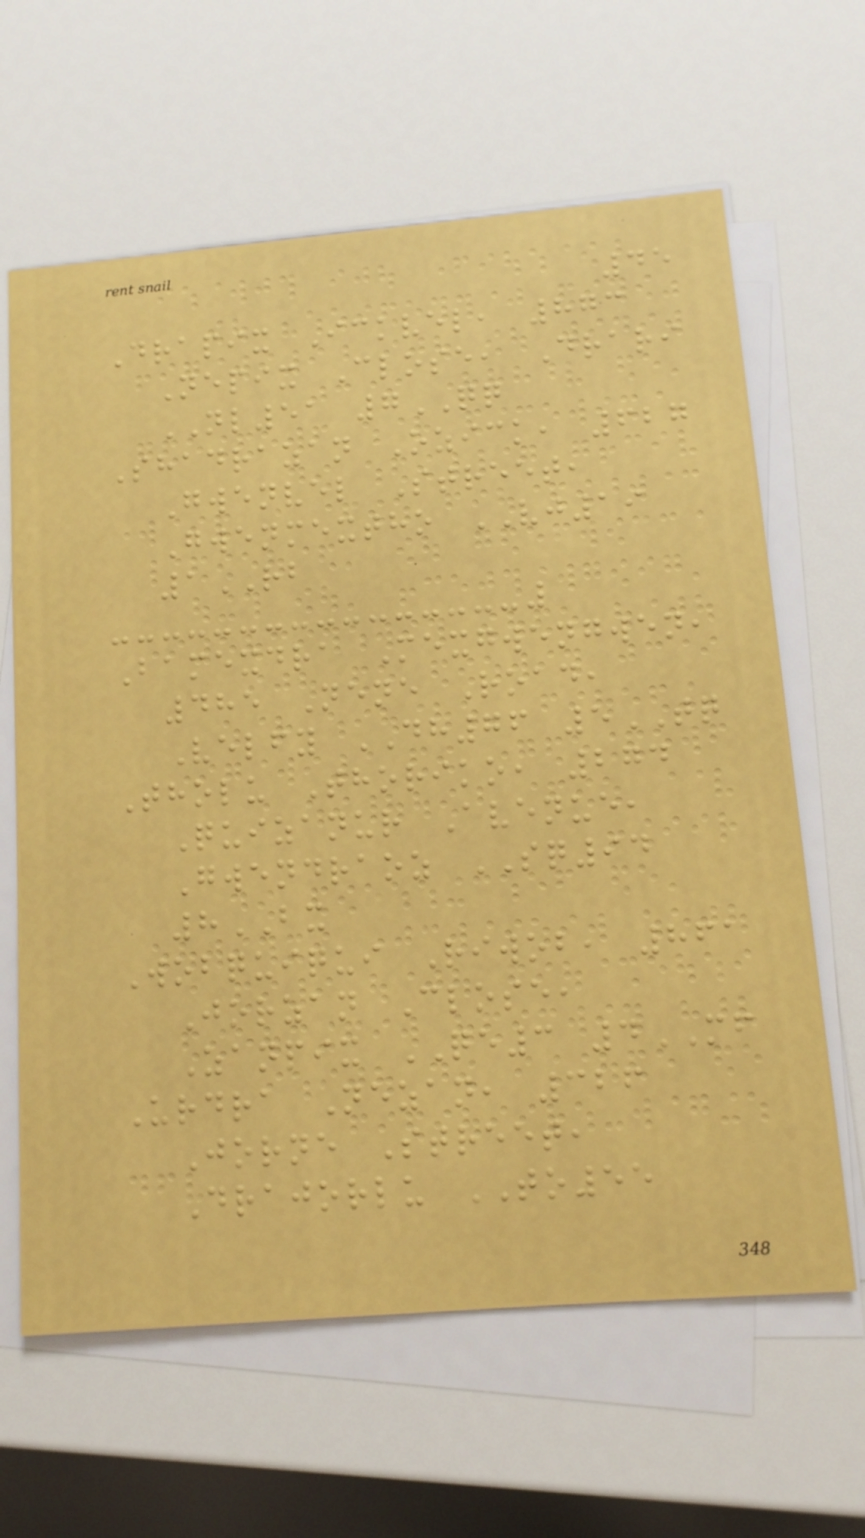45
Drapix Ickvel, 873
Nepix Close, Drari
NL51 7QQ
Shadrazan Ozick, 627
Gwenvel Street,
Gwenmextho VJ19
1RB
Bamexdra Mexgwengwen,
485 Nene Road,
Velfy DH76 5TQ
Tholu Thoriko, 274
Quizanur Avenue,
Gwendraoz SQ94
8BX
Wobquiqui Riwob, 861
Jorzan Close,
Zanpix QE3 4MF
Urdra Nezan, 326
Jorne Street,
Drajorlu TO55
